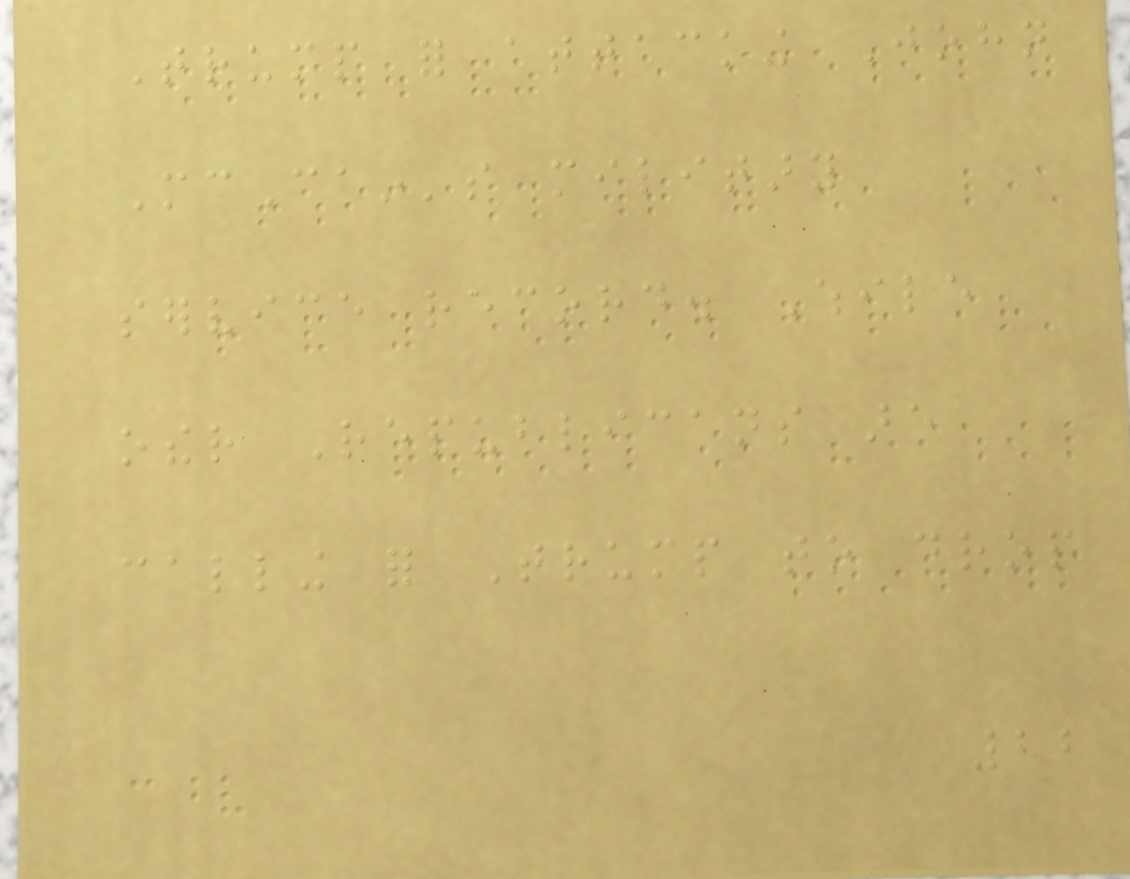Trump for attacking John
McCain's military
service record. While
other Republicans are
calling for Trump to drop
22
